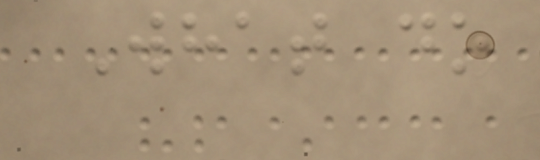What do
